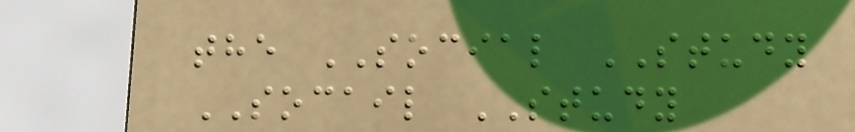the SOCIAL STUDY
SOCAIL STUDY
